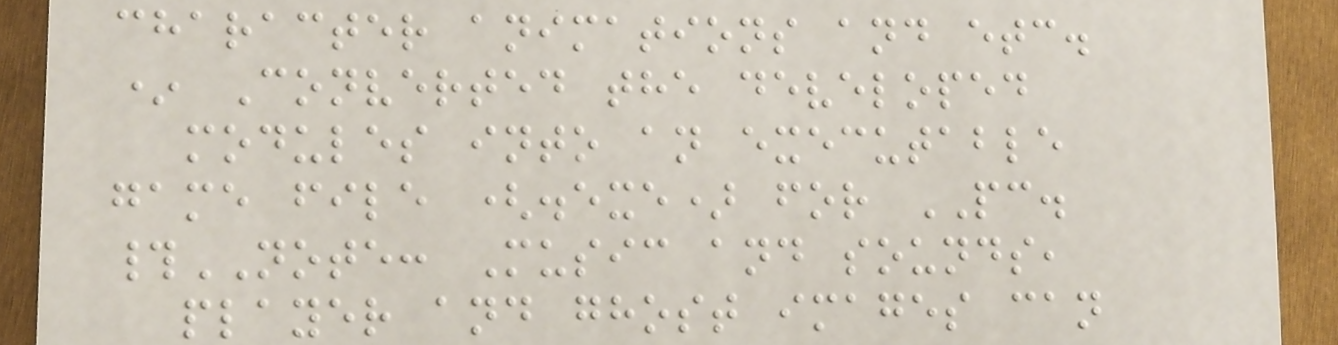character animations and etc.
* Converted the developed
modules into an executable
game file (.exe) for PC.
#NOTE: Music and sounds,
player and ghost images can
